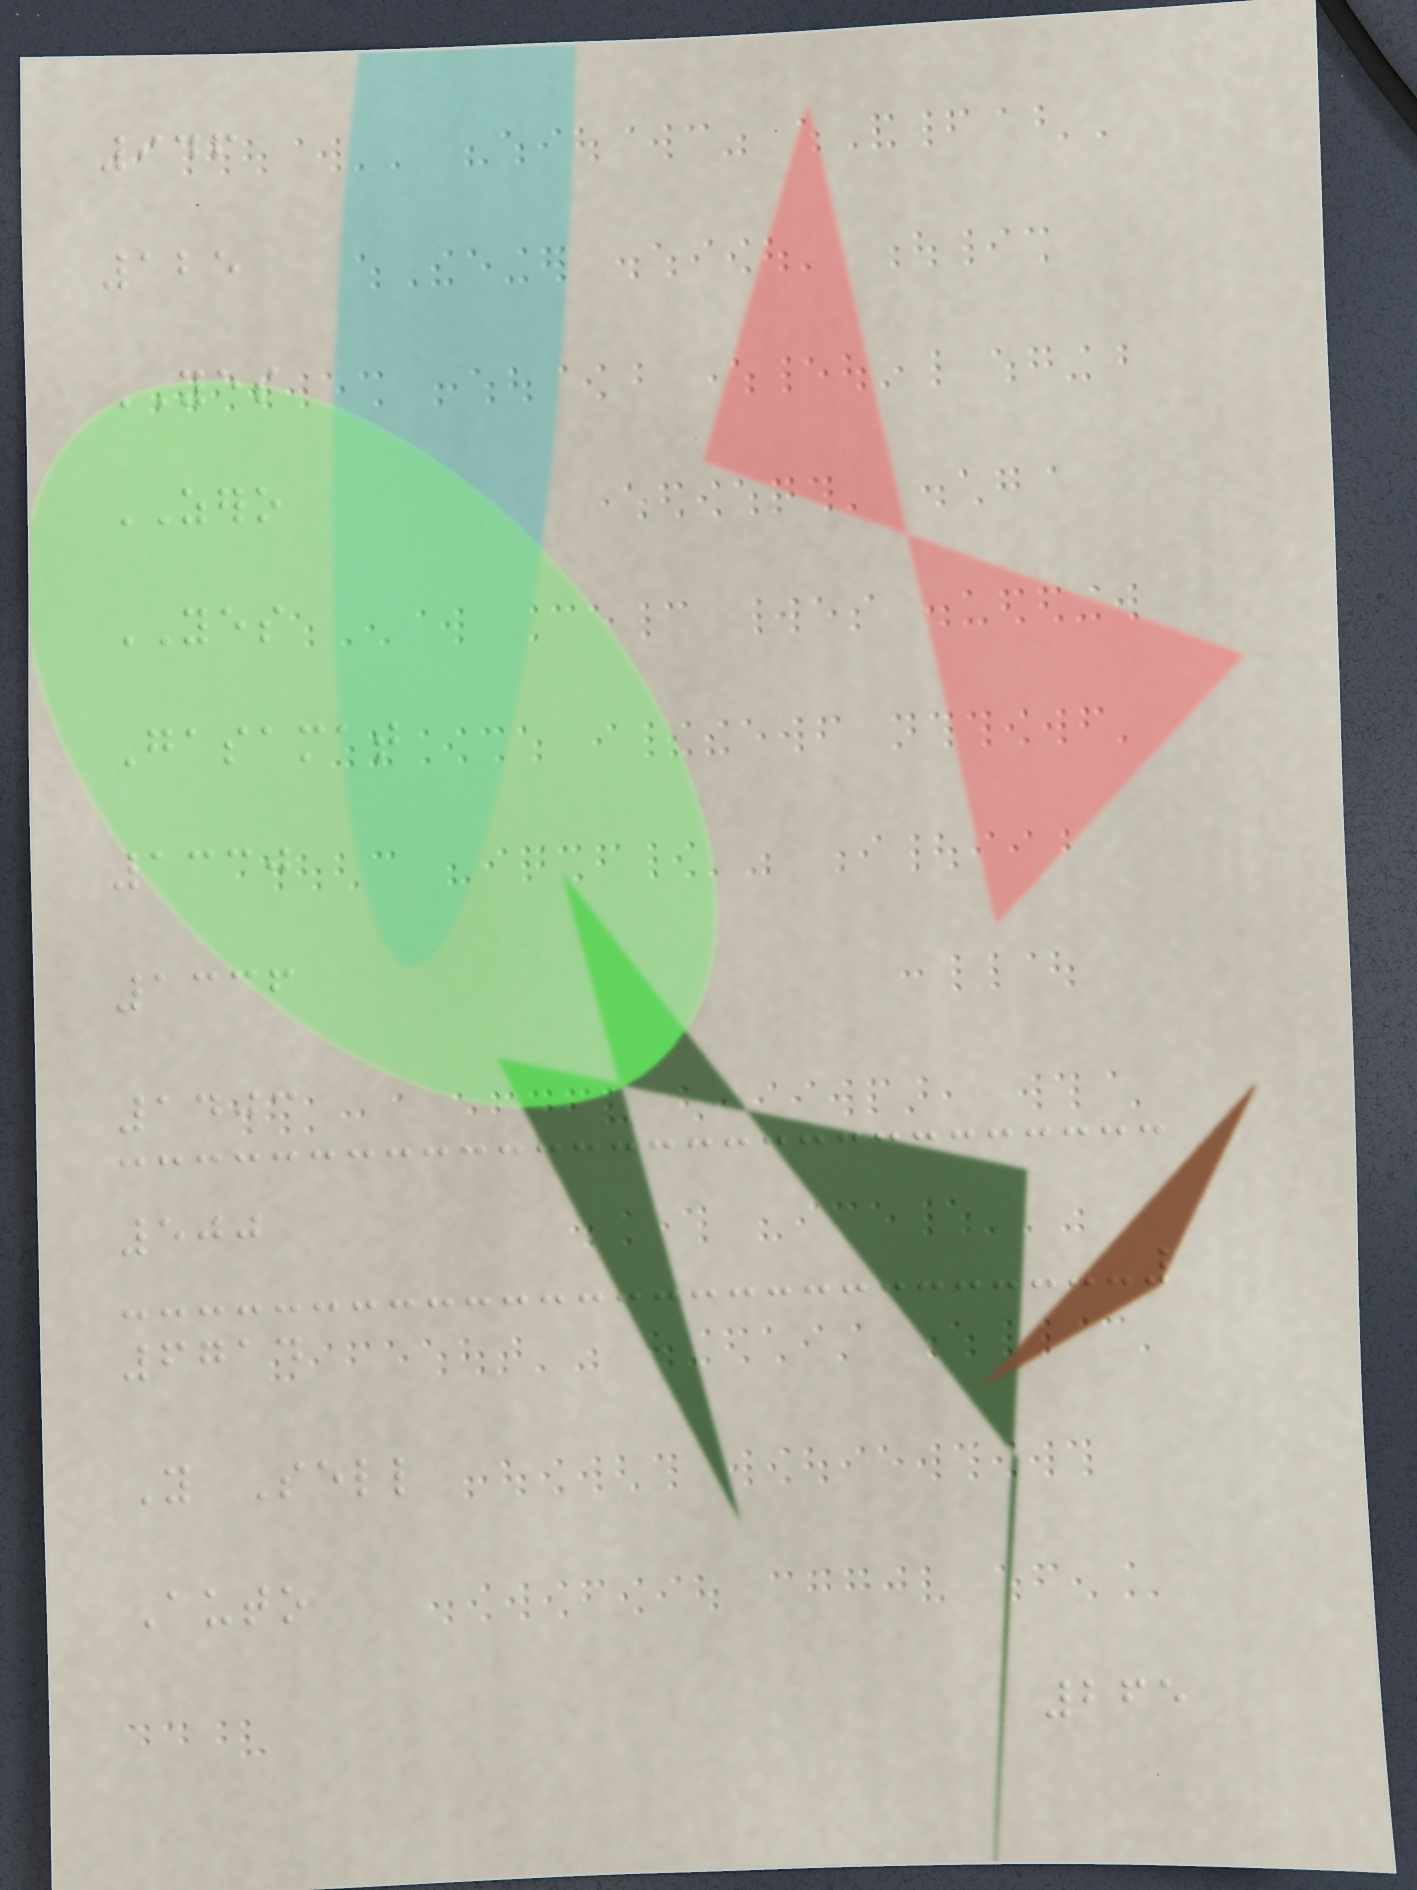946
125
YES
ZERO
YES
Gasamat
1330
1336
1403
500
6714
You Sell
Auto
265
